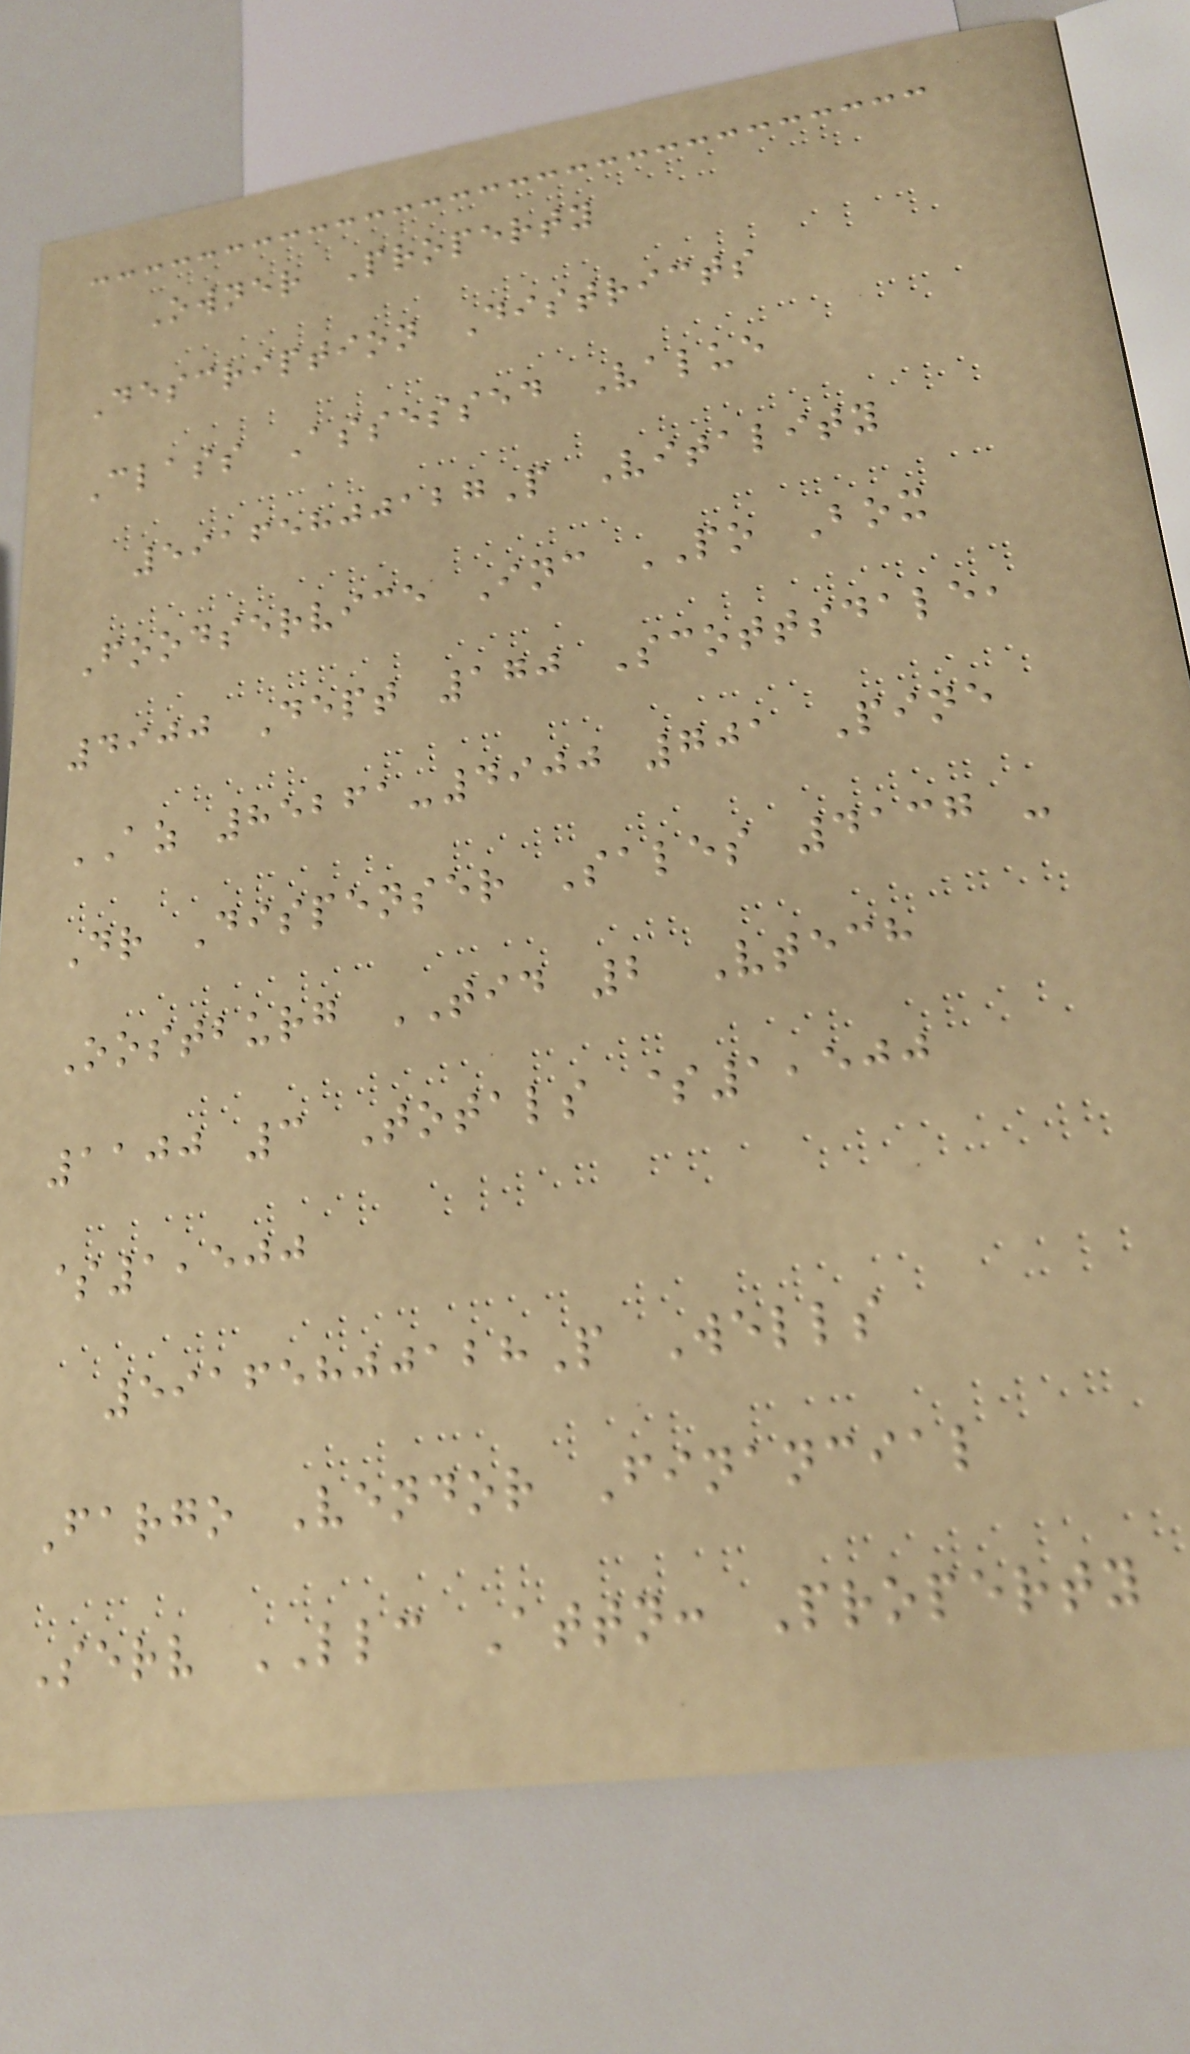Owner Property
Description Districts
Class Assessed Value
59165800127P Vitality
Foodservice Inc PO Box
4900 Dept 170 Scottsdale,
AZ 85261-4900 701 Pine
Dr Dispenser Sales 4137 -
Oostburg TID 2 Vtech
1100 3 Totals $1,500
$1,500
59165800128P Wells
Fargo Vendor Financial
Serv LLC Attn: Property
